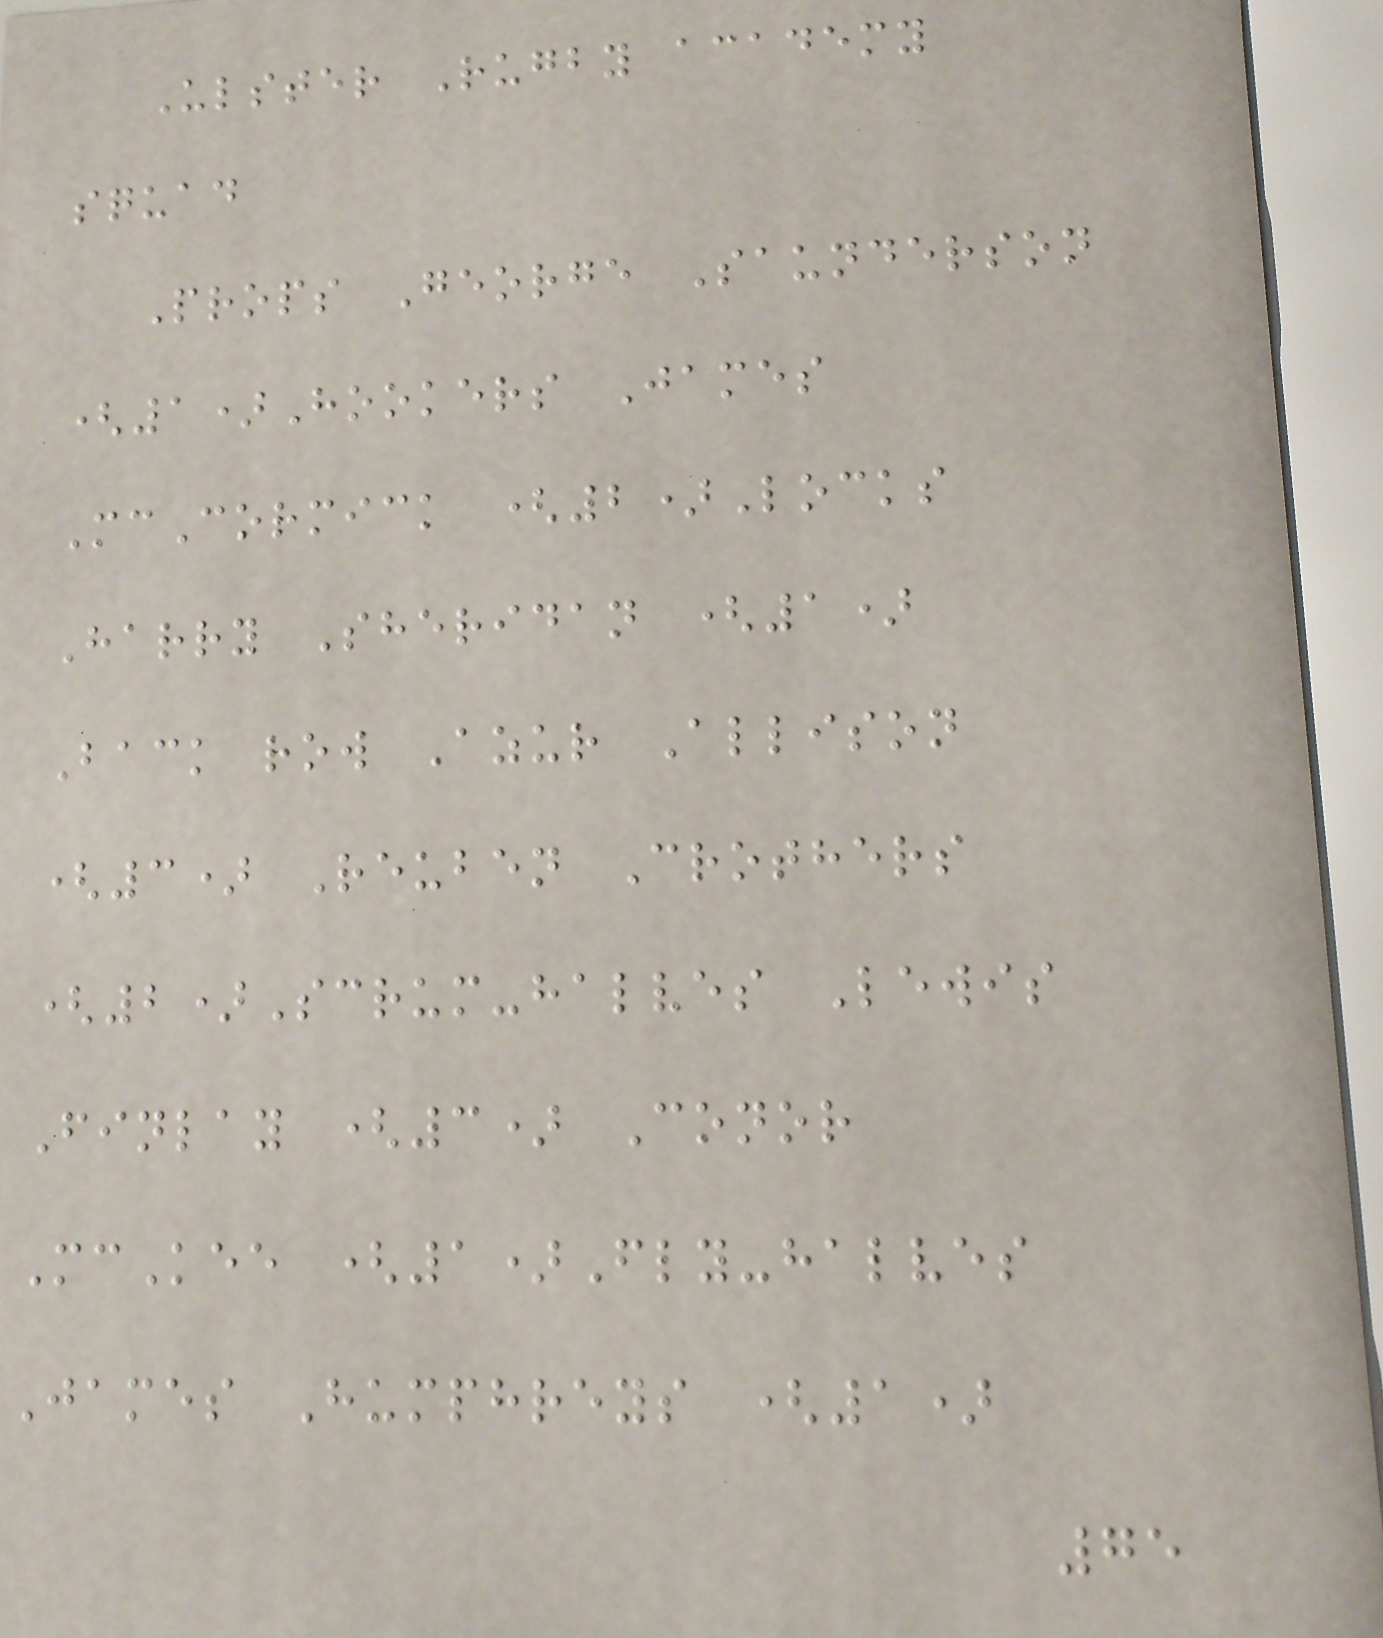Ulster Rugby academy
squad
Props George Saunderson
(1)Hookers James
McCormick (2)Locks
Harry Sheridan (1)
Back row Azur Allison
(3) Reuben Crothers
(2)Scrum-halves Lewis
Finlay (3) Conor
McKee (1)Fly-halves
James Humphreys (1)
75
